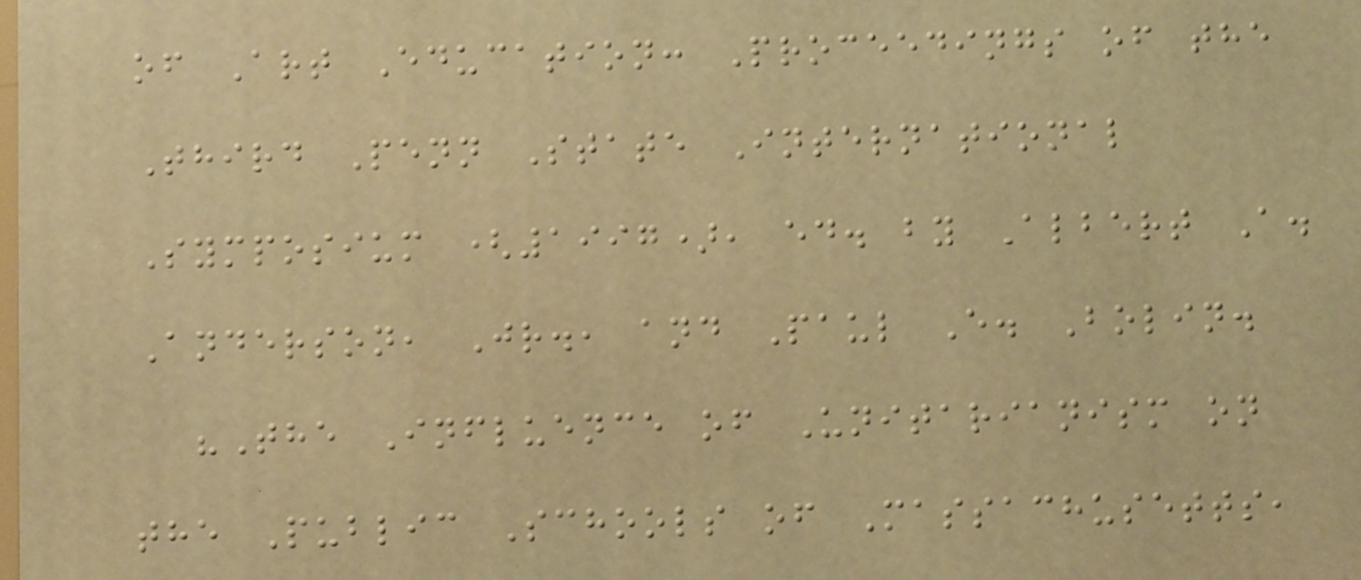of Art Education: Proceedings of the
Third Penn State International
Symposium (1997), ed. by Albert A.
Anderson, Jr., and Paul E. Bolin.
"The Influence of Unitarianism on
the Public Schools of Massachusetts,
